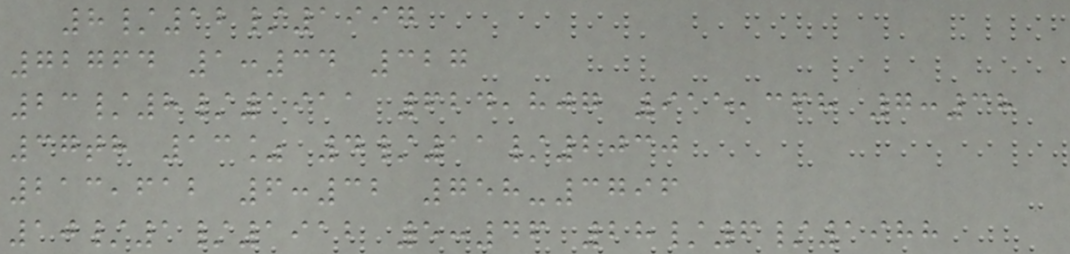8/12/1997
72764 1:34 327
23/8/1911 624,807 915,368 7:38
37th 13% 4/11/2030
213,612 6:32 758-3796
10/1/1912 5:46 28/6/1988
